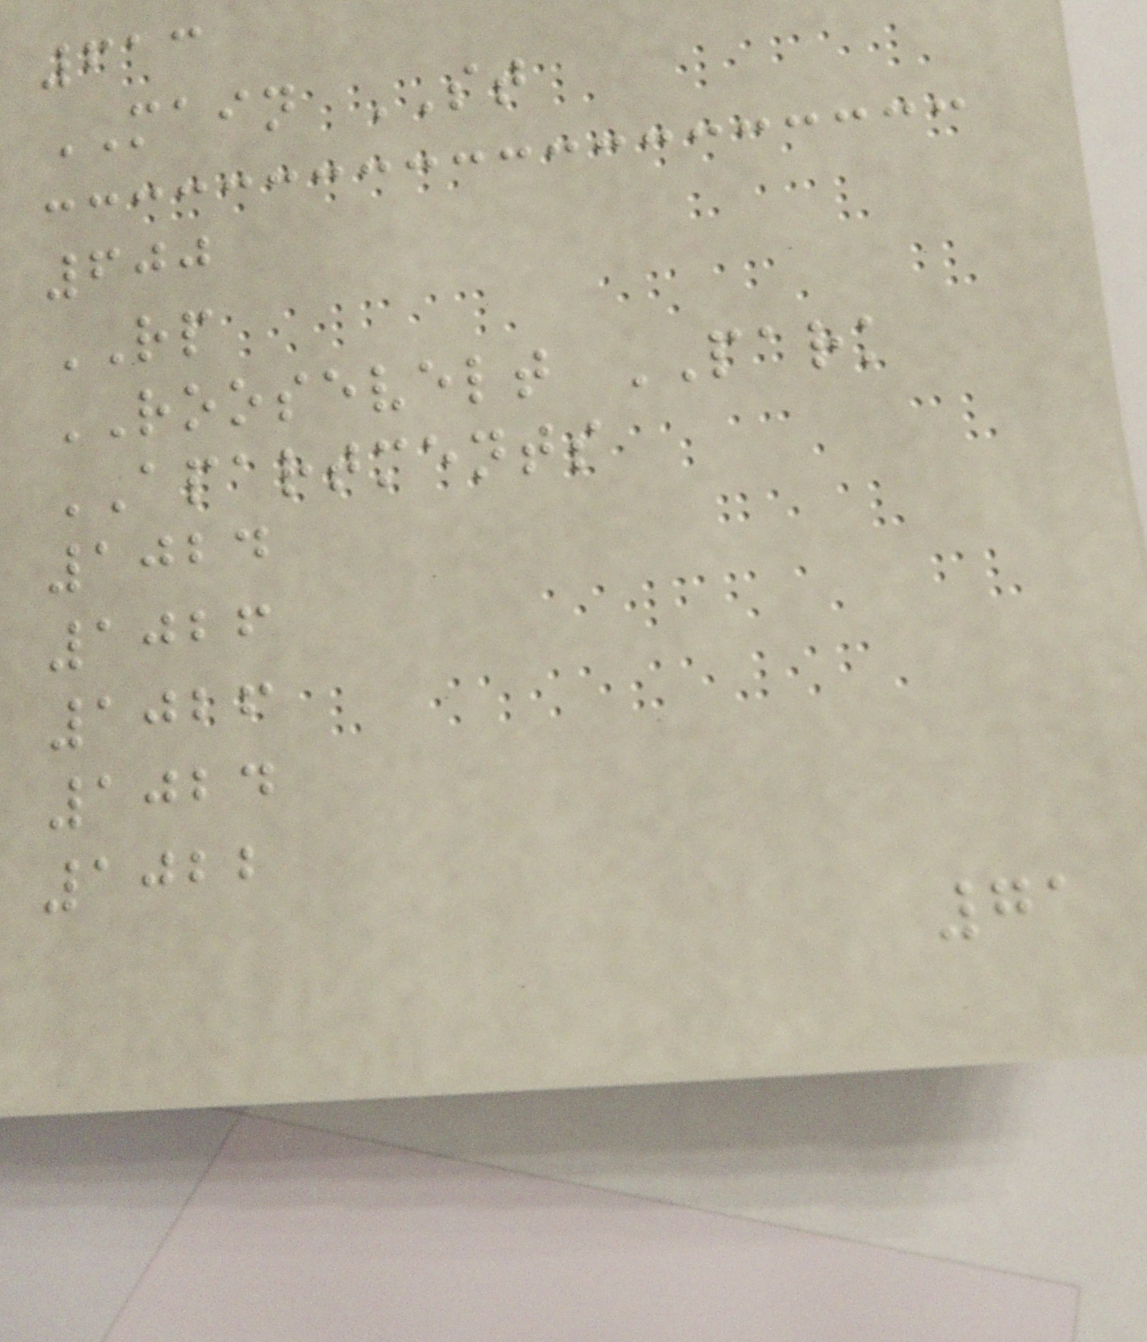613
MAIN ST
600
RP
ROOSEVELT PARK
APARTMENTS
1024
1026
1026
1024
1022
71
